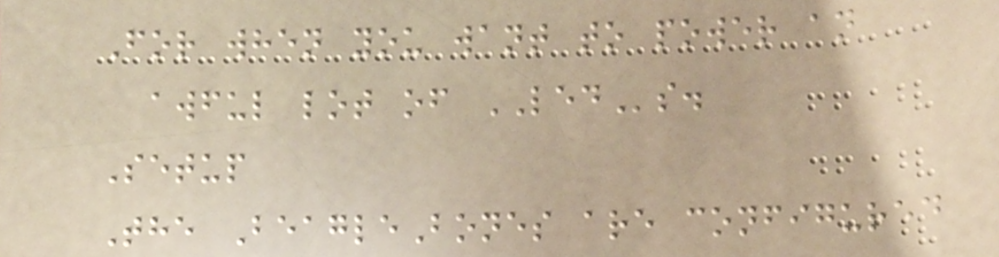For when you want to power an
awful lot of LEDs.
Setup
The BeagleBones are configured
